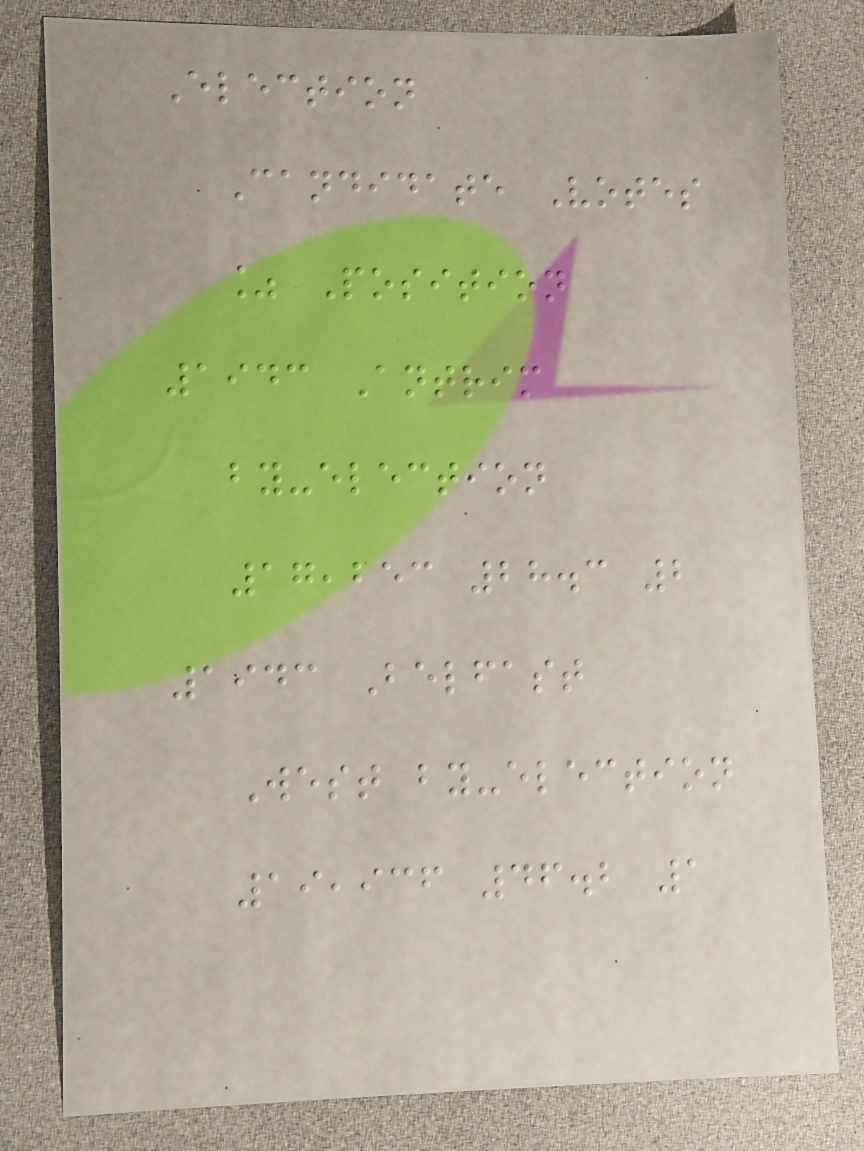Election
Candidate Votes
% Position
1943 Antrim
by-election
17,253 28.3 2
1943 Belfast
West by-election
19,936 46.2 1
